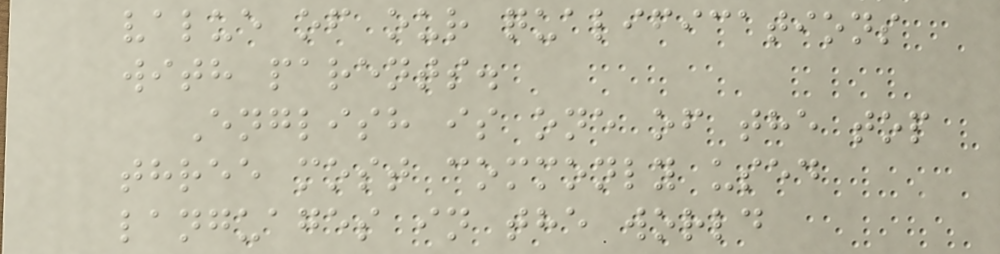value of our qualifications
with parents.
English is one of the top
three most commonly used
languages in the world
